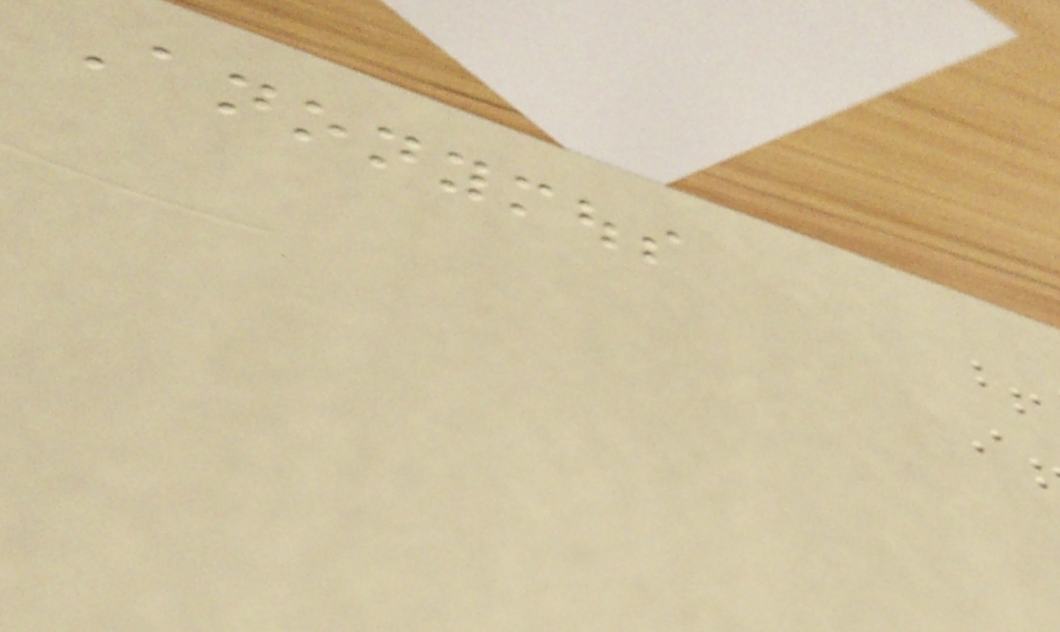Anonymous
